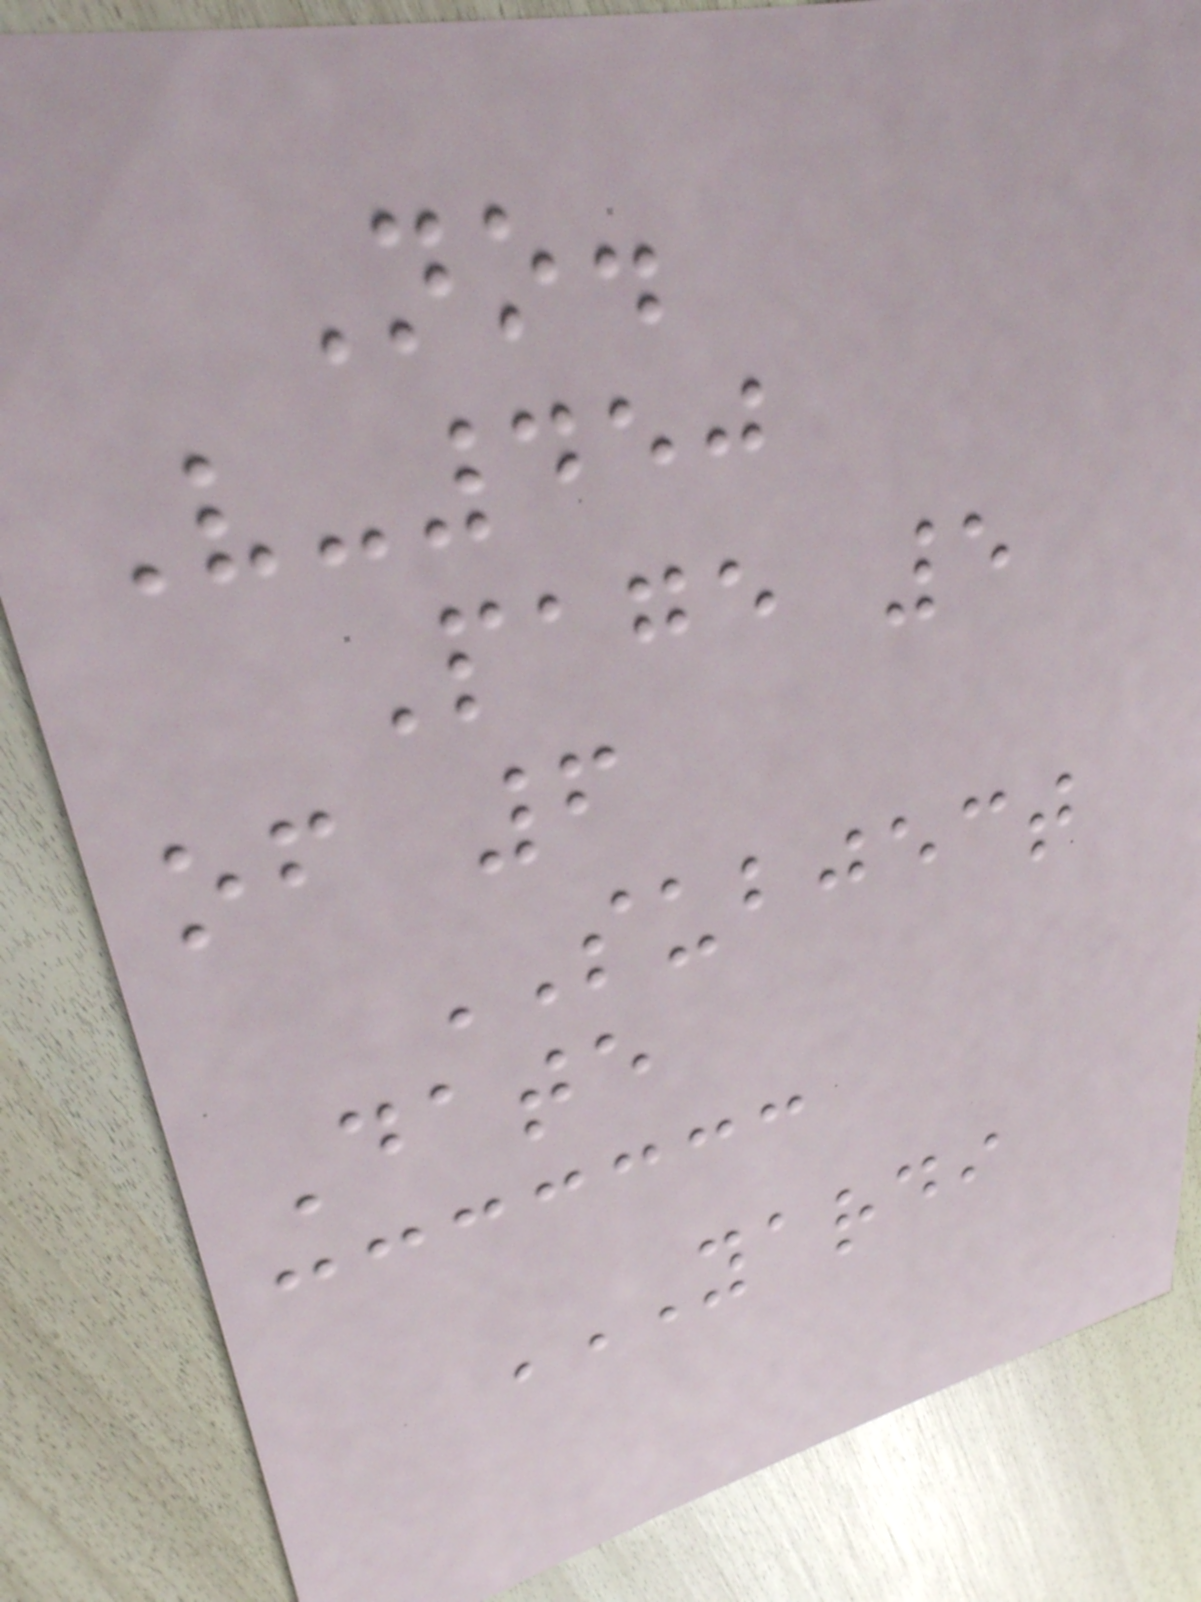No.
V-450
Page 5
of 6
SUBJECT
Date
YARDI
